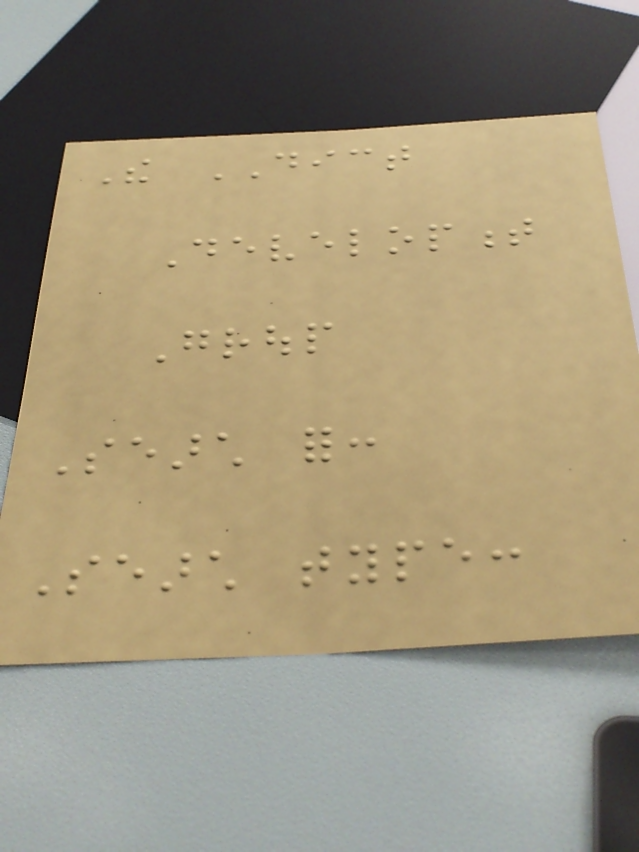The DICT
Development
Group
Search for:
Search type:
